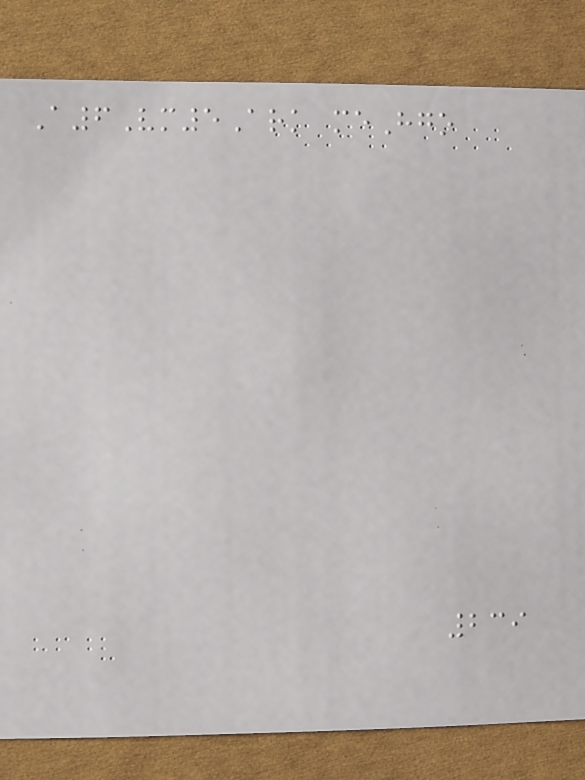A6Vm5Ark meHgo
239
